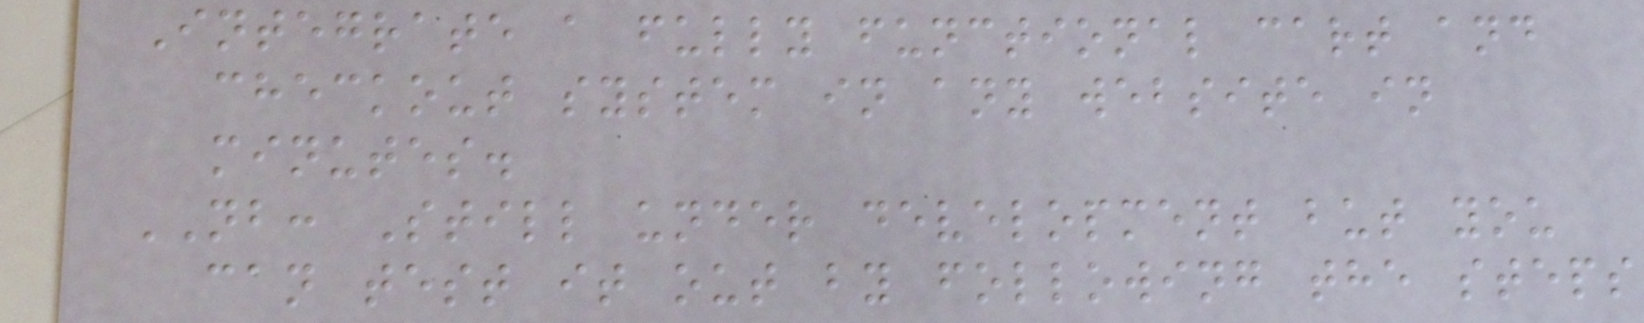Integrate a fully functional cart and
checkout system in any website in
minutes.
NB: Still under development but you
can test it out by following the steps
